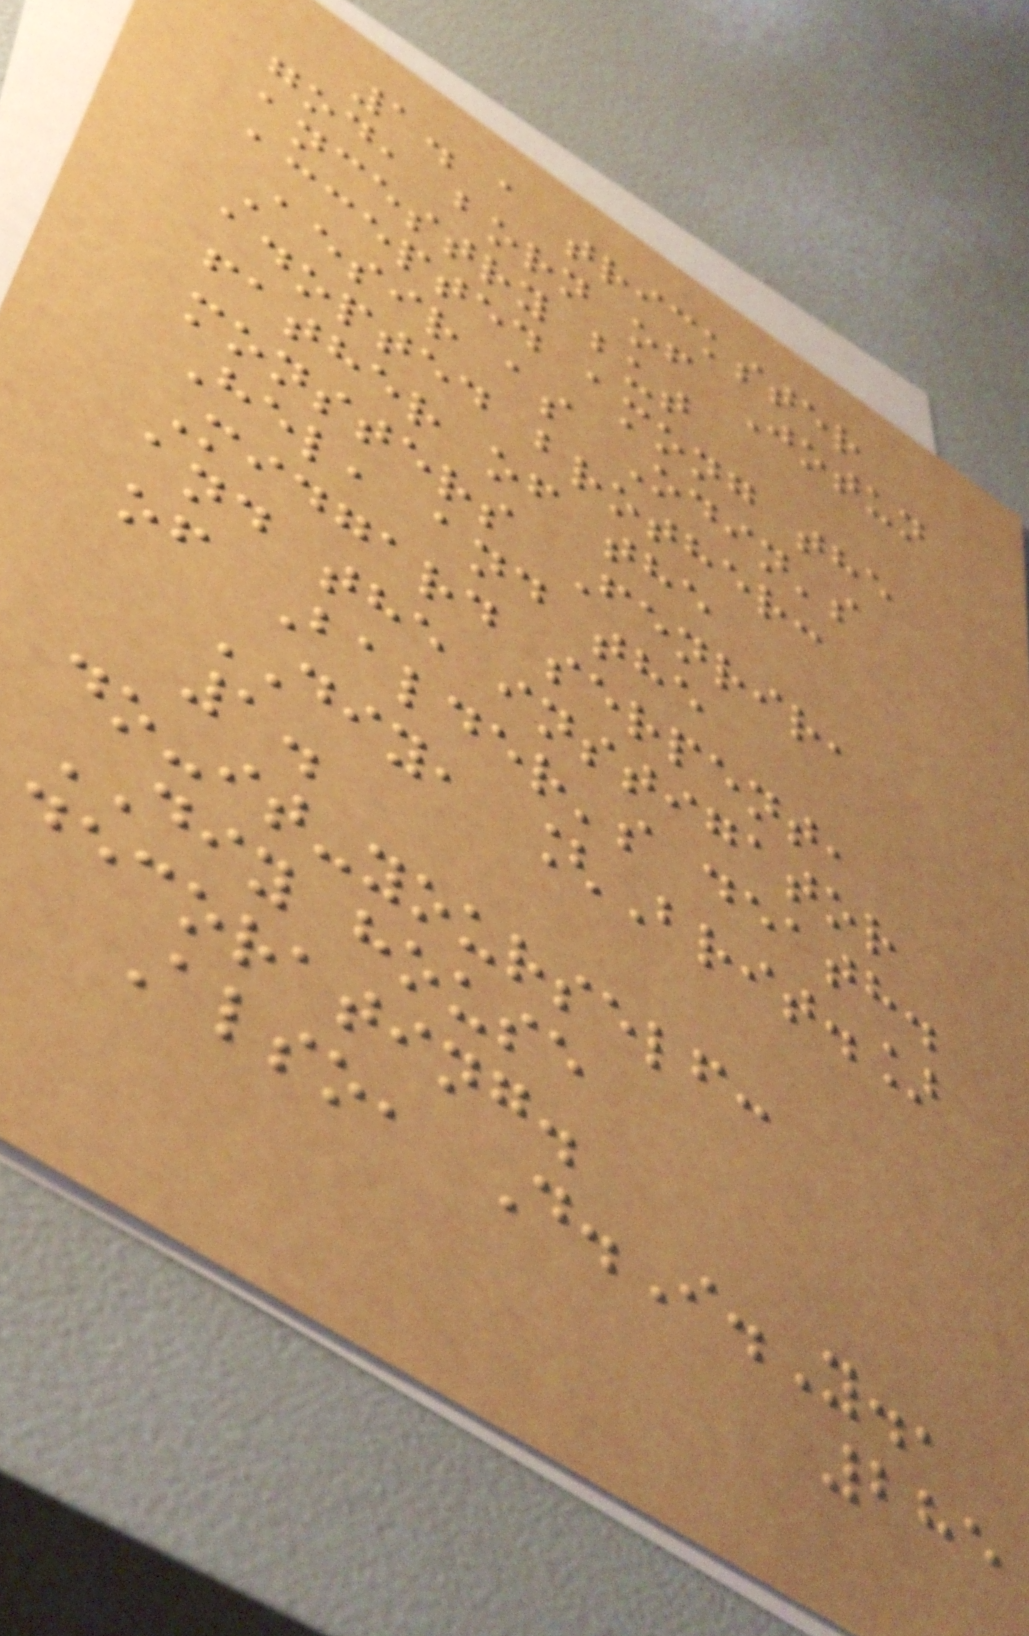1. a trickster
god, born of Jotun
ancestry but
accepted among the
Aesir as Odin's
adopted brother:
father of the
monsters Fenrir,
Hel, and the
Midgard serpent,
and the instigator
of Balder's death.
DIY, [Brit.]
1.
do-it-yourself:
DIY house
decorating.
Also, D.I.Y.,
285
